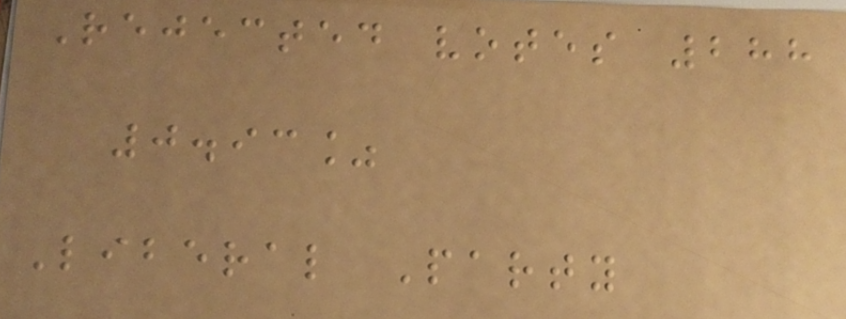Rejected votes 288
0.93%
Liberal Party
